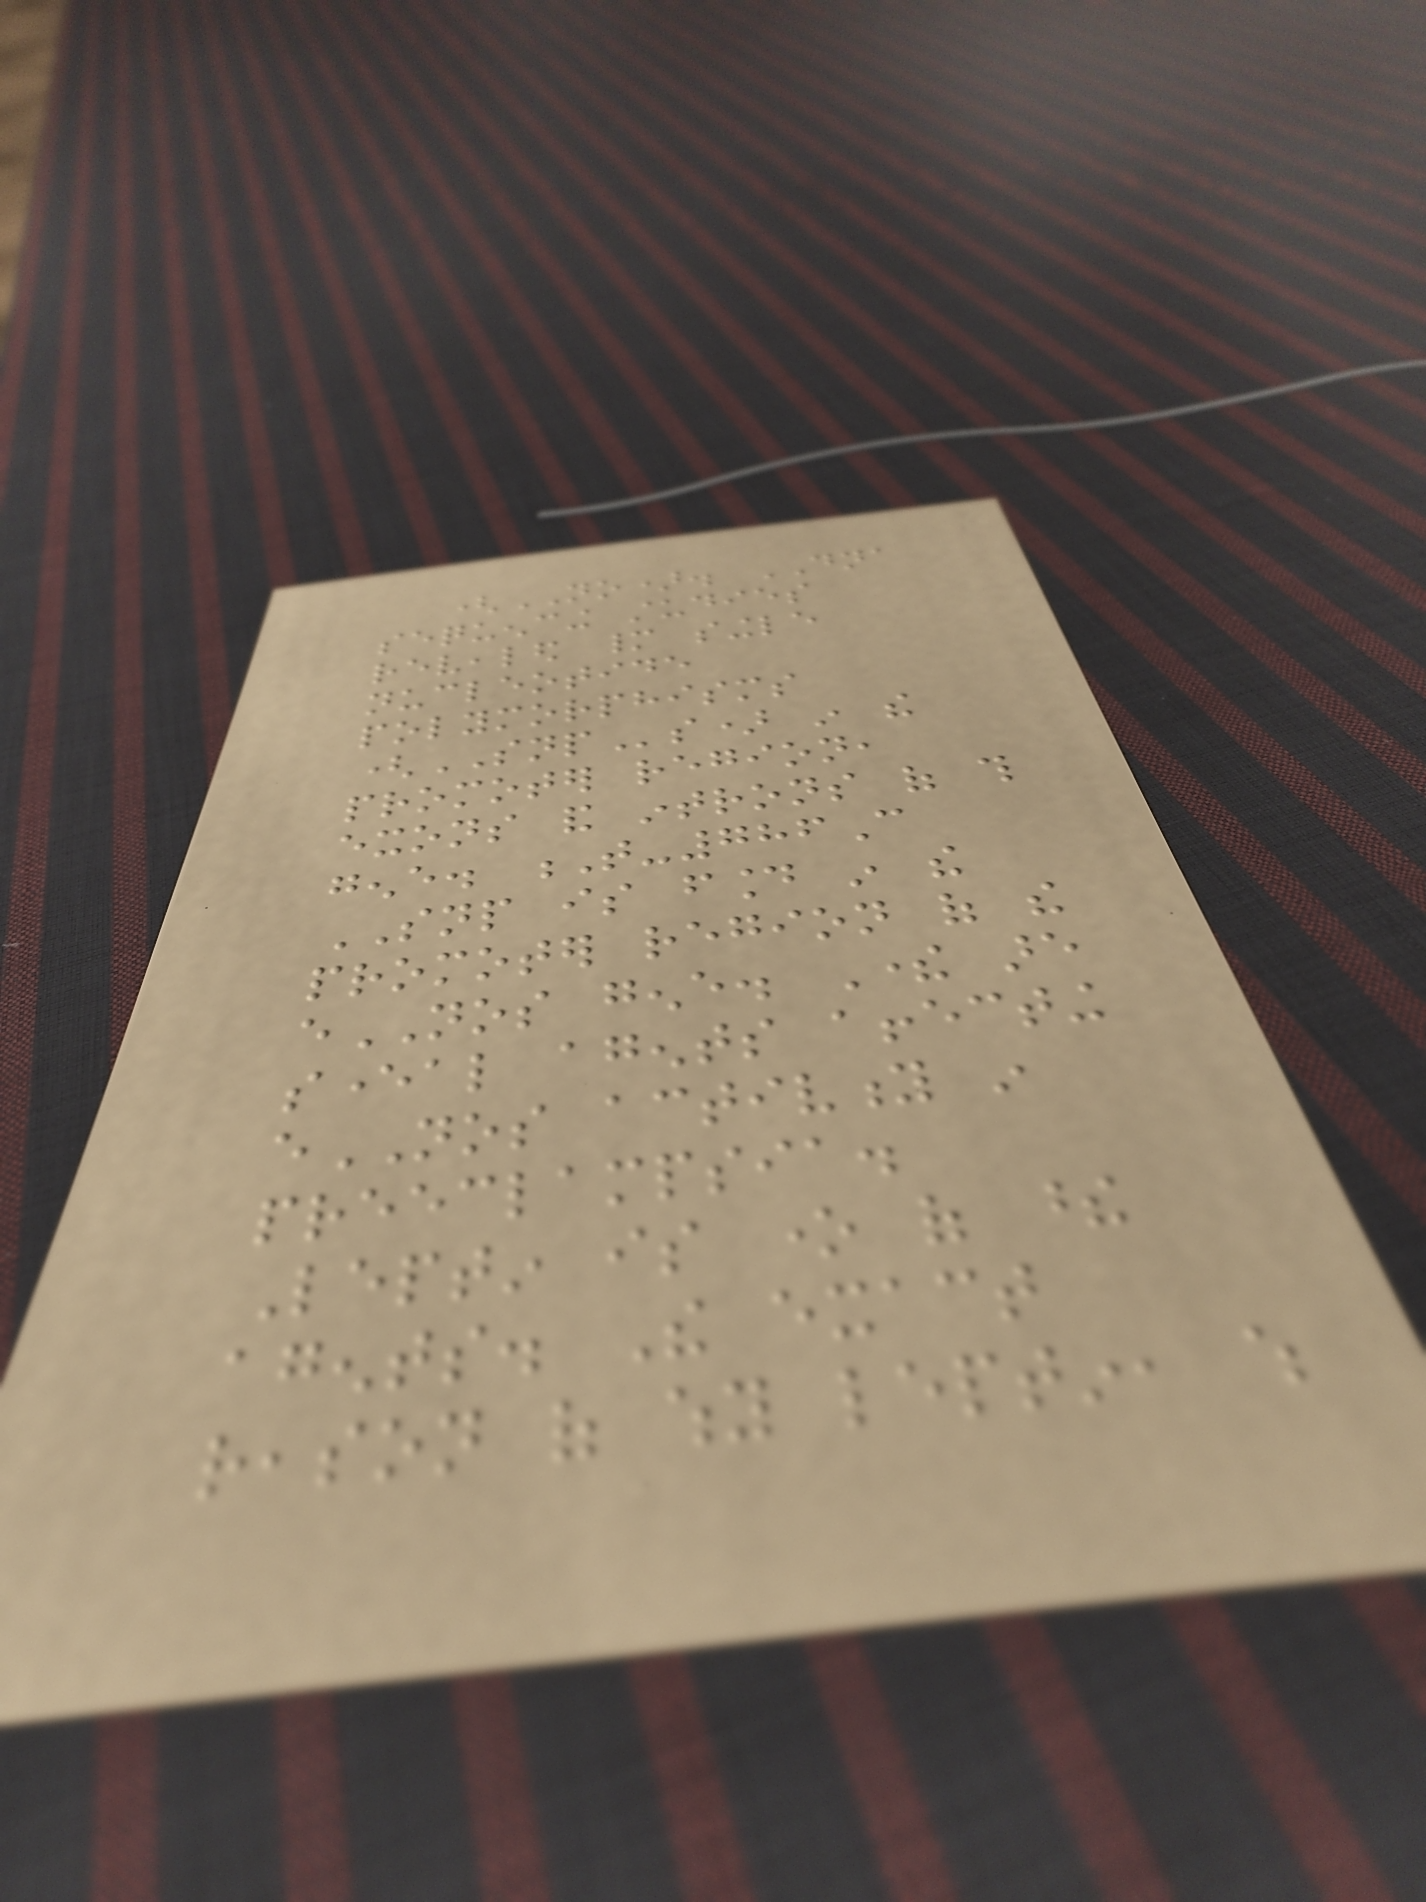(NO). DNA
sequencing studies
revealed many single
nucleotide
polymorphisms
(SNPs) in the
promoter region,
exons and introns of this
gene. T-786C
SNP is found in the
promoter region of the
eNOS gene. There are
several agents affecting
eNOS activity in
preeclampsia.
Leptin is one of these
agents. The exact
reason of why leptin, which
